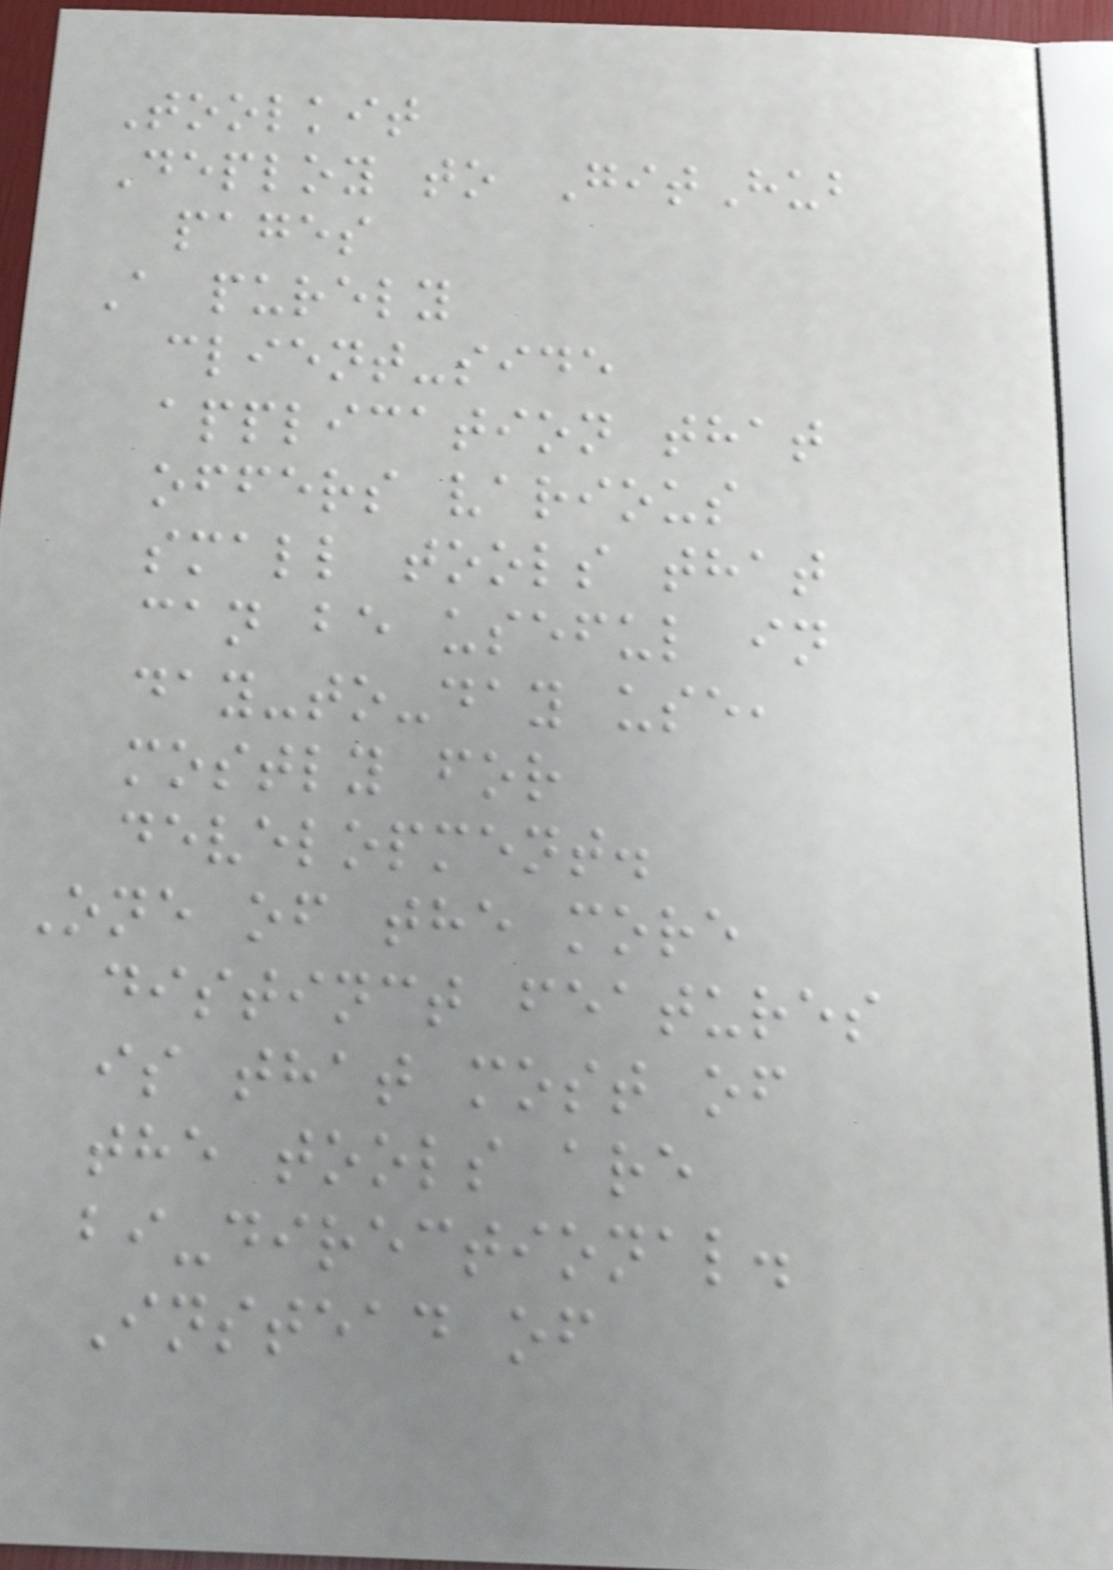Toolkit
Deploy to GitHub
pages
A purely
client-side
application that
offers various
small tools that
can be useful in
day-to-day use,
mostly for
development.
One of the more
distinct features
is that most of
the tools are
bi-directional.
Instead of
